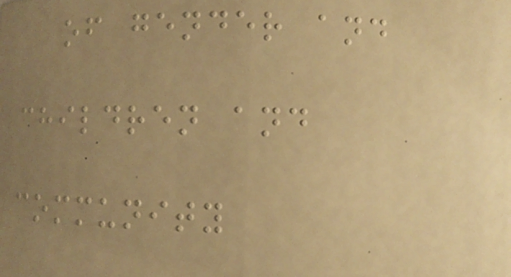of gender and
children and
community
